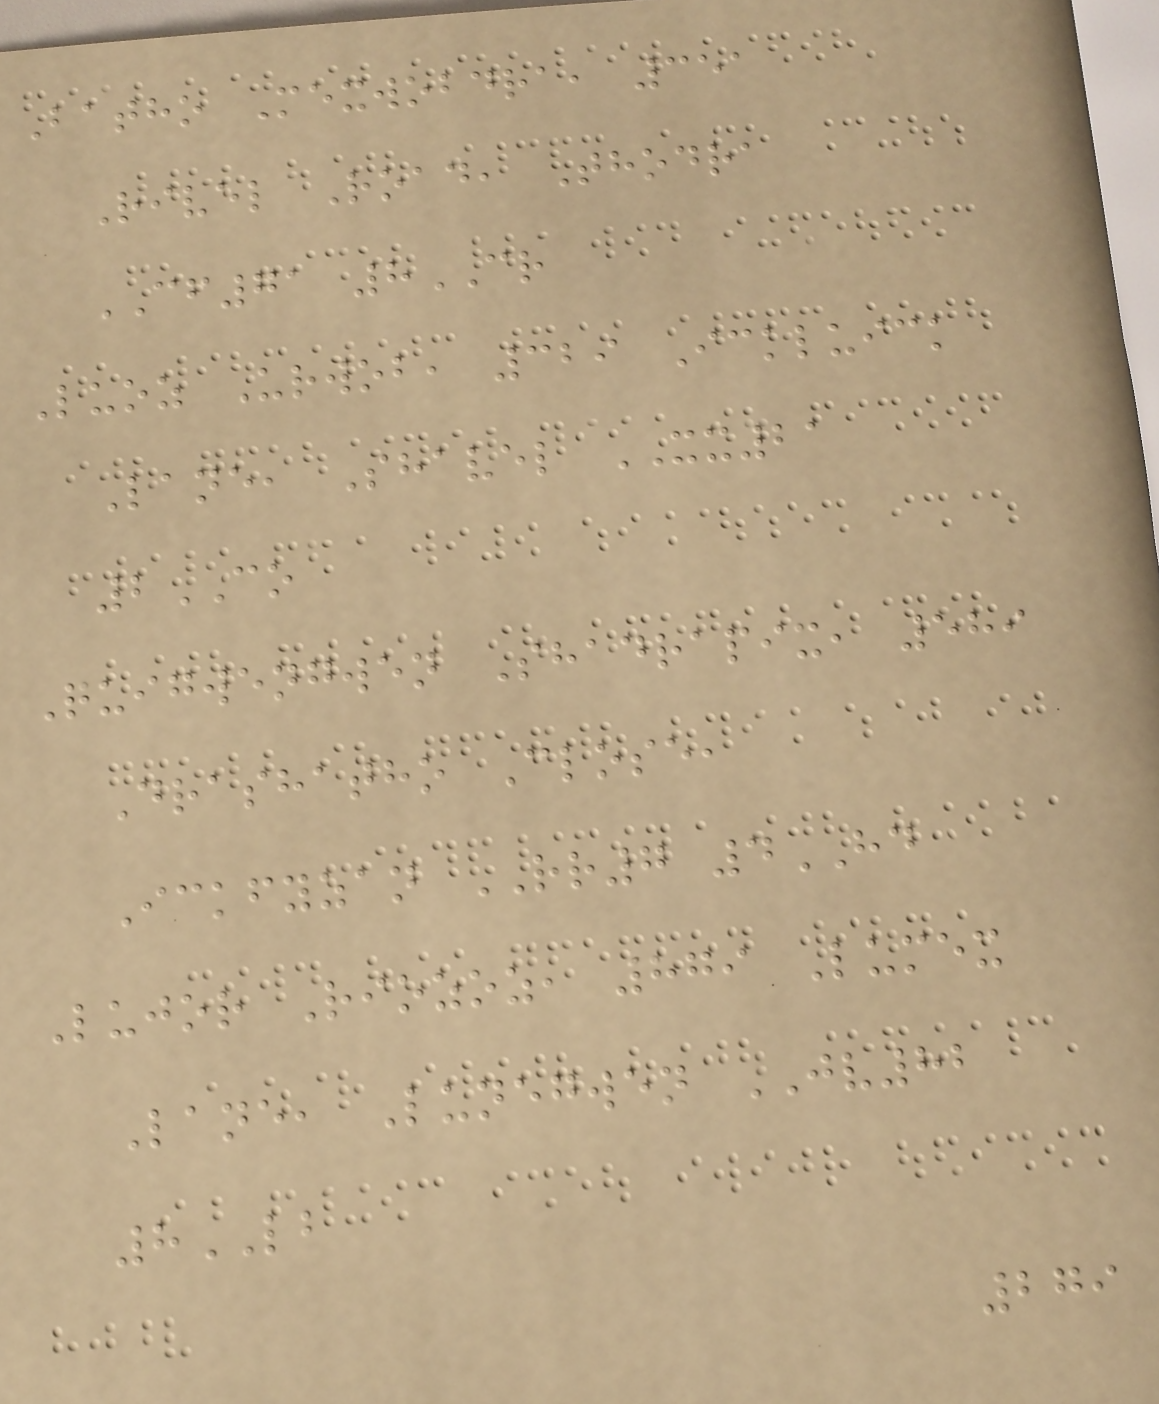Batho Mexwobdra, 351
Rivel Road, Thodra
CF71 8CR
Luoz Urwob, 329 Ickluick
Lane, Shavel XX21
2CO
Quigwengwen Shadrapix, 589
Drashatho Close,
Ickfyzan RR7 4HD
Lujor Riozoz, 879 Lumex
Lane, Lunegwen JV82
8LB
279
